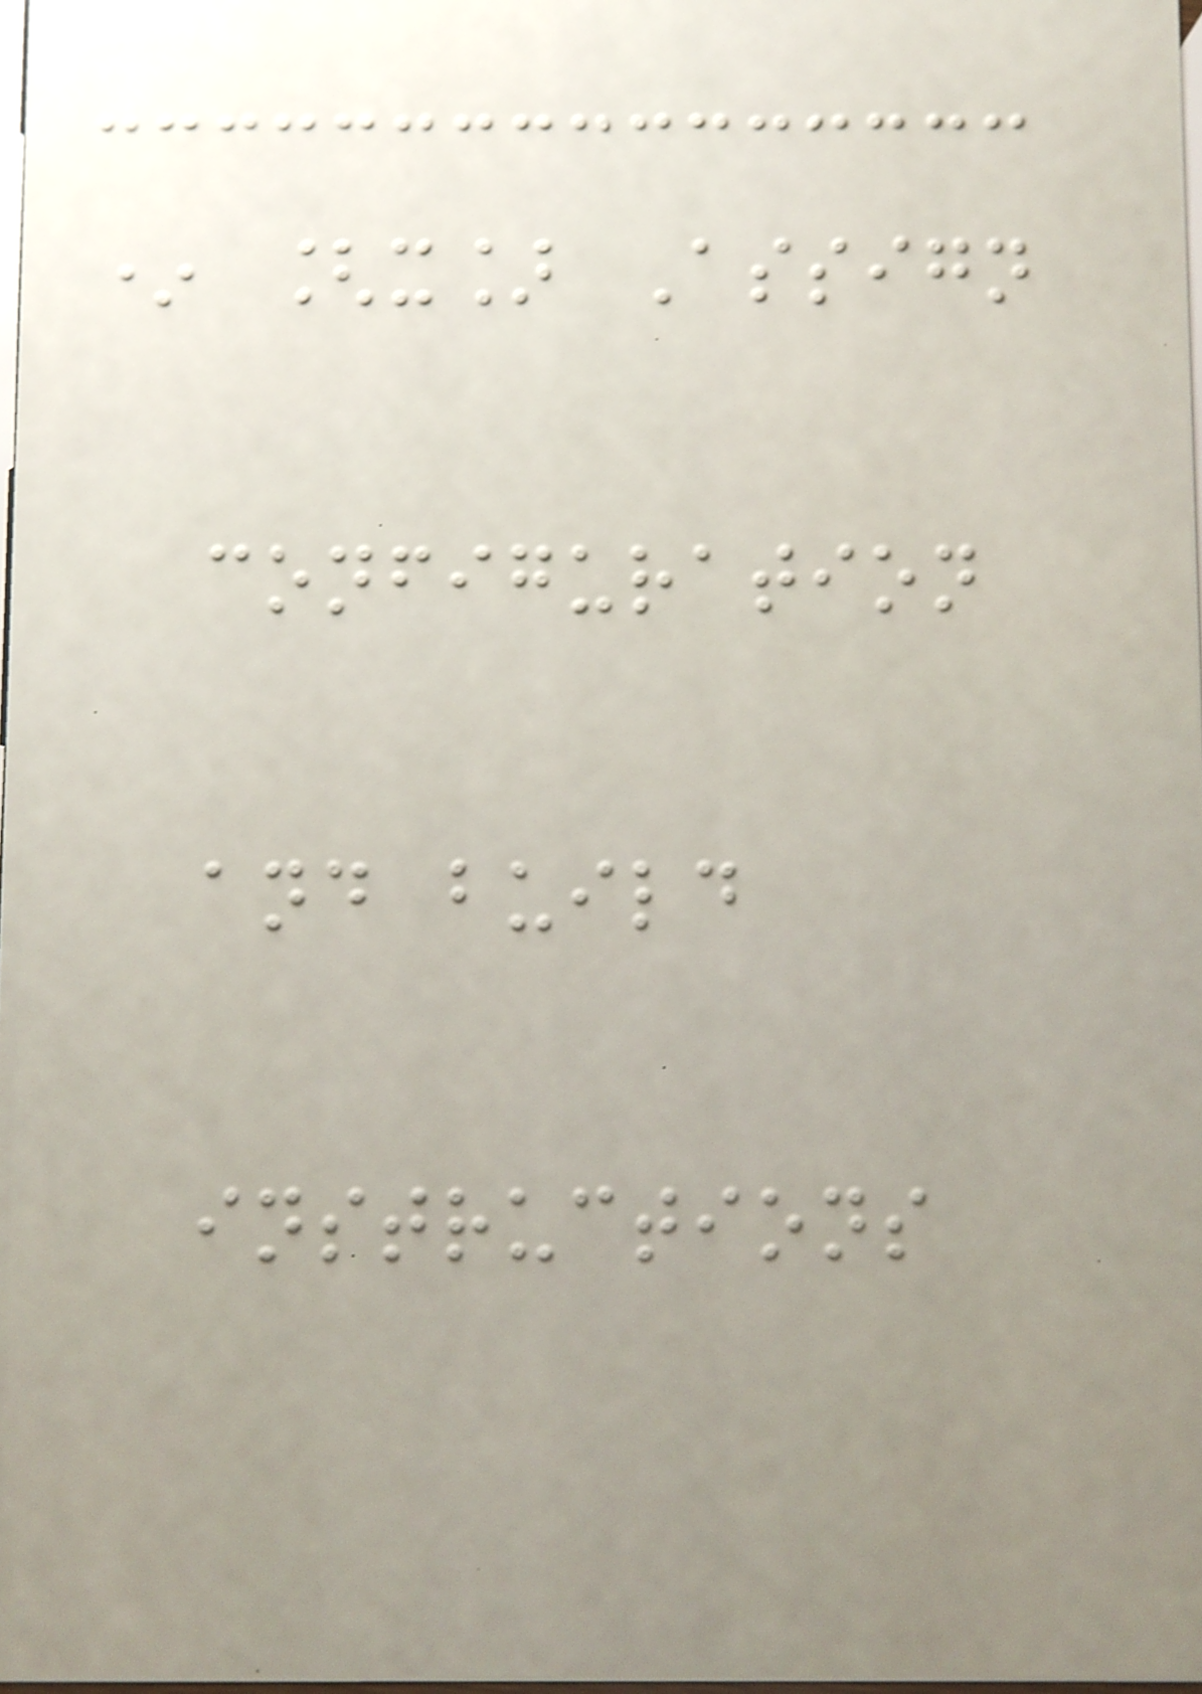* [x] Assign
configuration
and build
instructions
